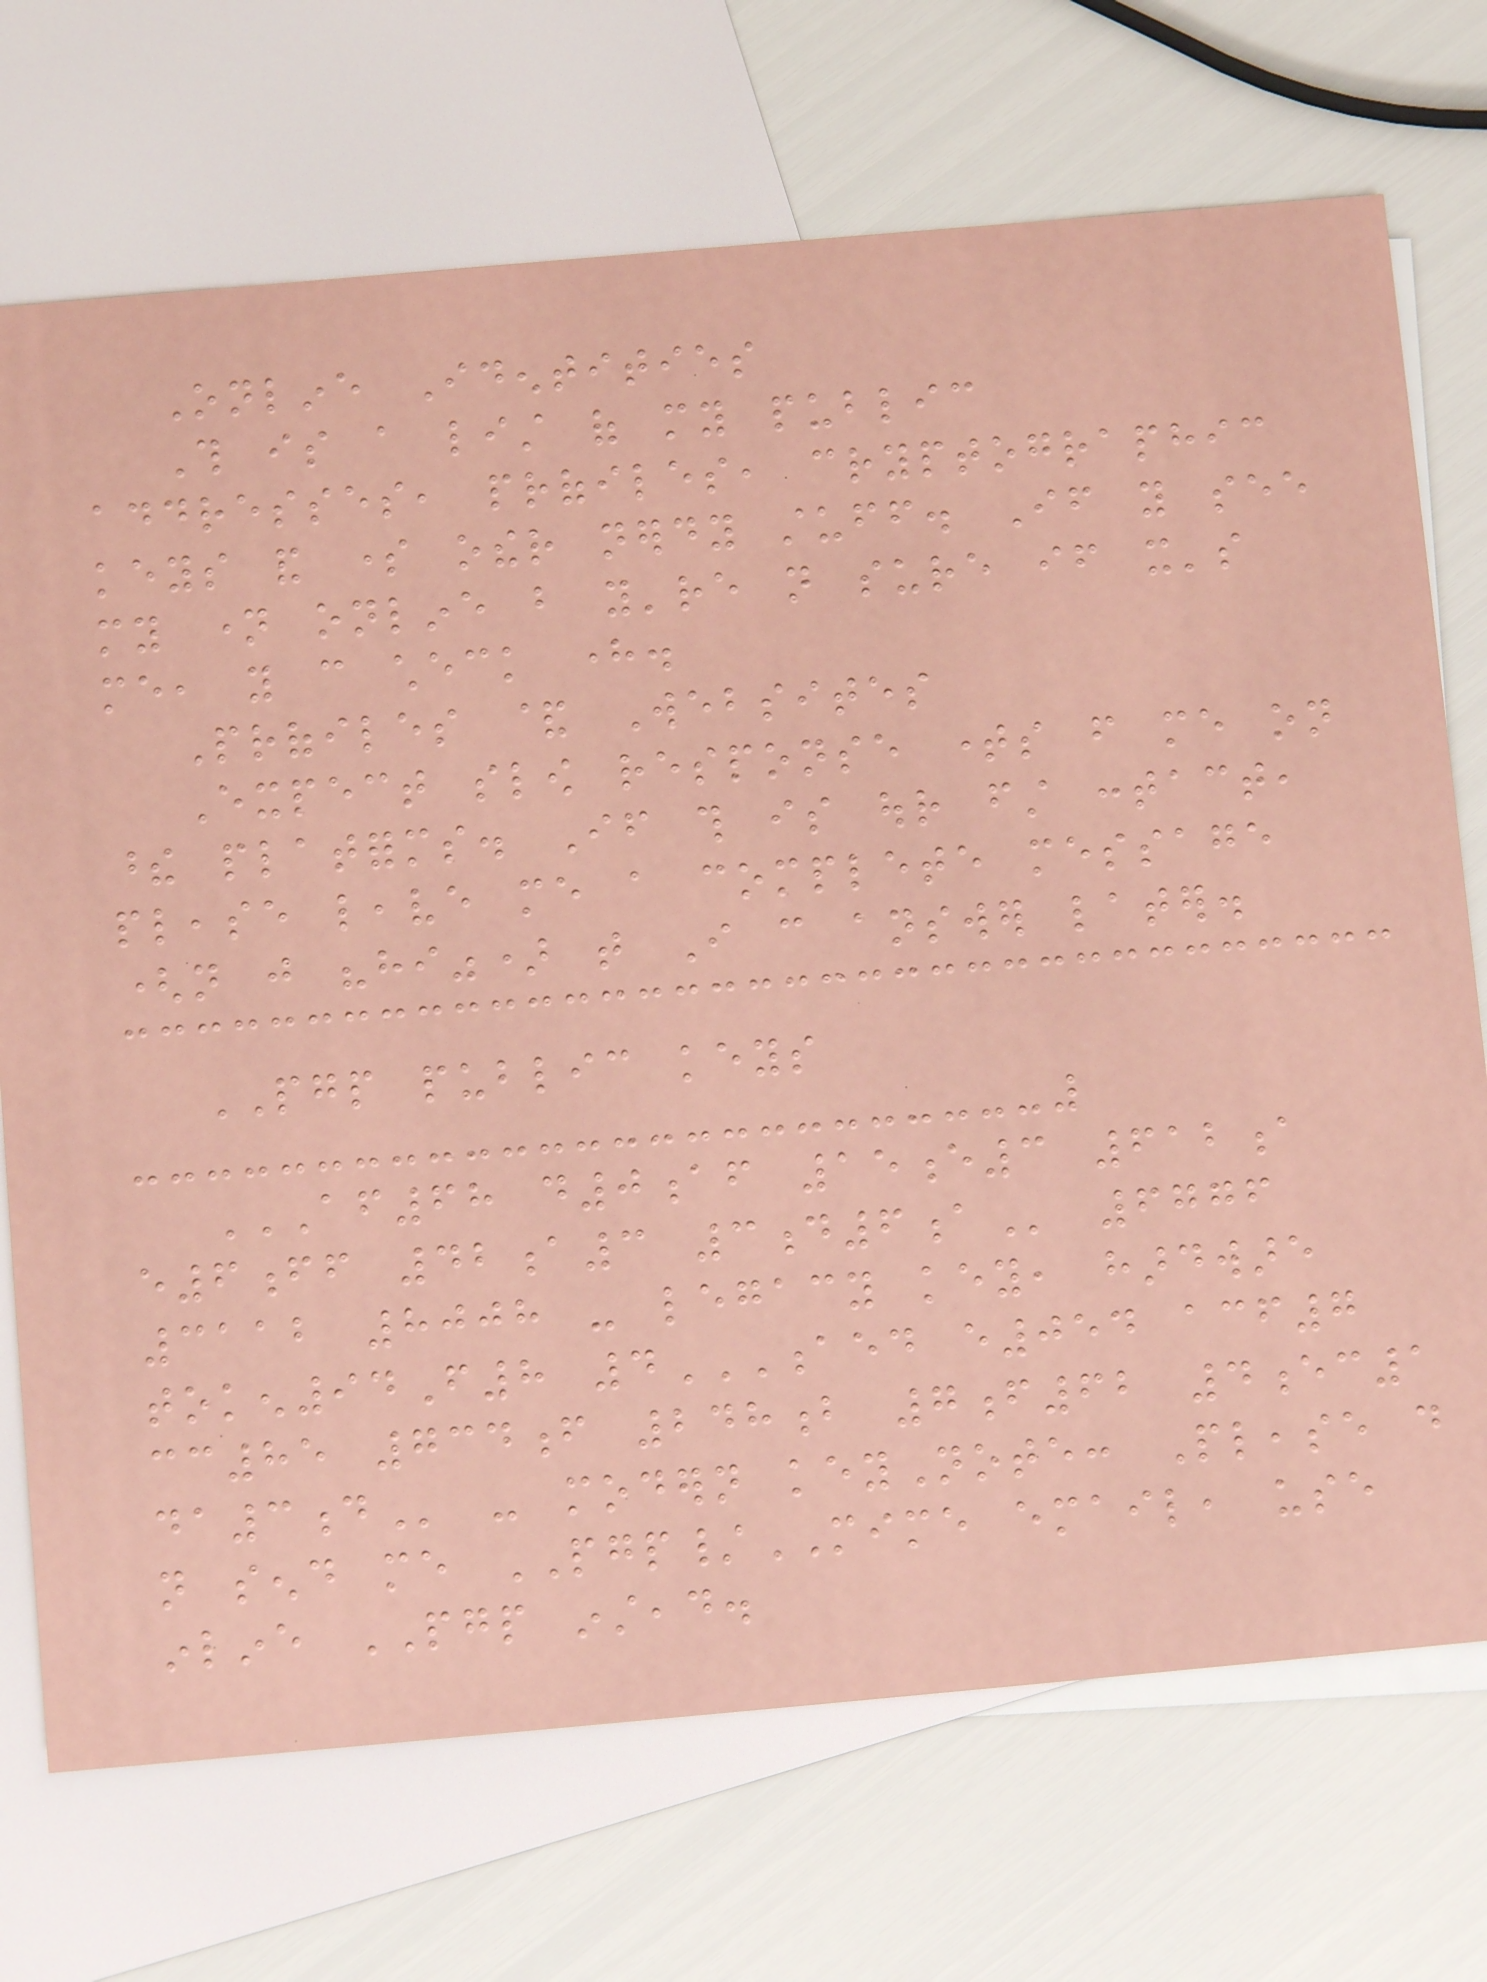Online Identities
This is a list of my public
addresses, profiles, cryptographic
keys and some other nerdy stuff. If you see
my name online but you're not sure if it's
me, you can check here.
Profiles & Websites
Expect slow response times from me on
these platforms. If this is our first contact,
please leave me a complete message
(not just "hi") that I can answer later.
PGP public keys
AF68 D0AF 15E3 612A
E6FF 42A3 3D6A 6776
3112 8008 - legacy key, hardware
token94F8 4AED E054 ACF7
CC85 734F 248B 7F62 4EC1
DA3D - modern keyNote: Please do
not send me PGP/MIME email, use
inline PGP instead.
